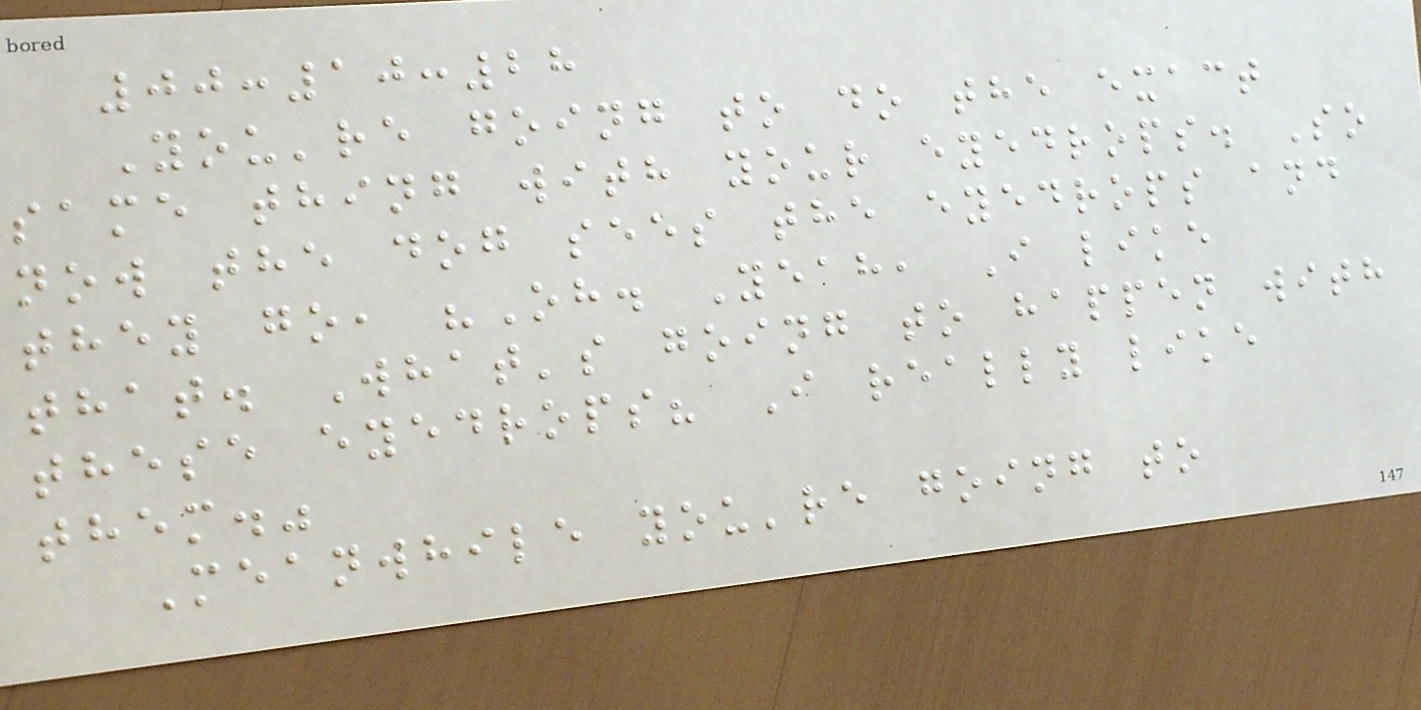00:10:28
You're going to do the exact
same thing with your eyedrops. So
now the dog sees the eyedrops and
they go, "Oh. Yeah, I like
that. What's going to happen with
these eyedrops? I really like
them."
Meanwhile you're going to
